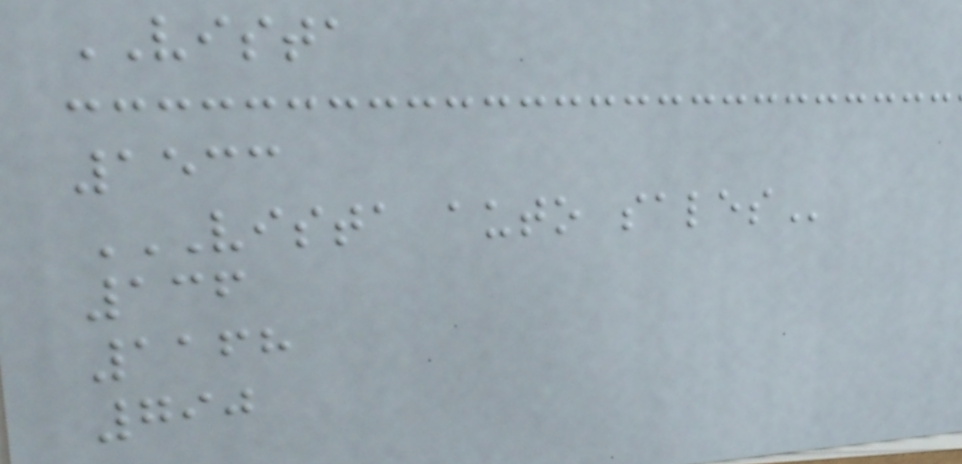VISTA
1533
VISTA AUTO SALES
136
1168
790
